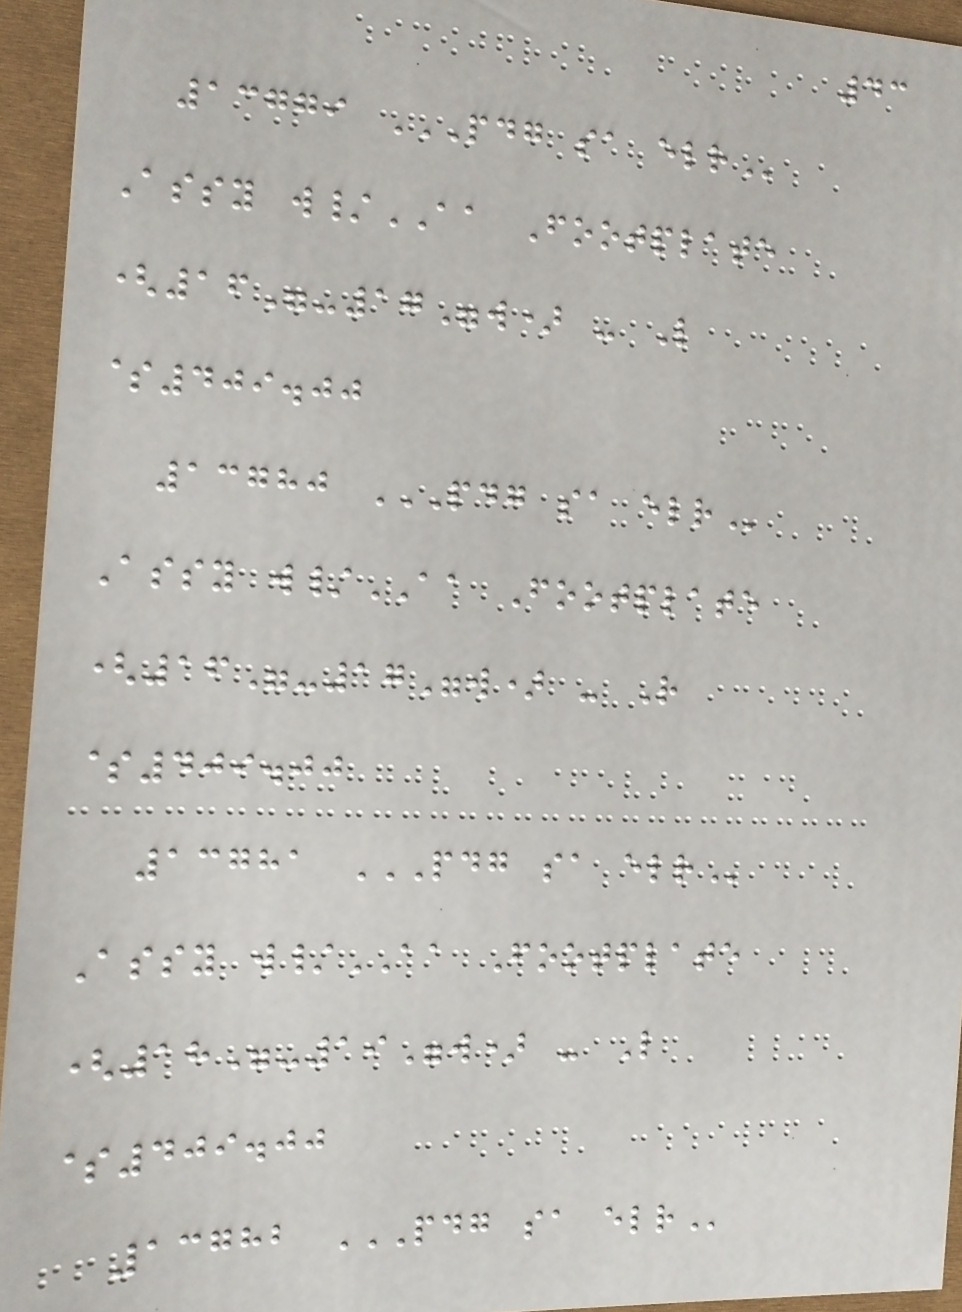43
13779 PDG SA ELR
Assy w/AA Footplate
(16"-17"w) - L
$409.00
13780 PDG SA ELR
Assy w/AA Footplate
(16"-17"w) - R
$409.00
13781 PDG SA ELR
Assy w/AA Footplate
(18"-19"w) - L
$409.00
13782 PDG SA ELR
